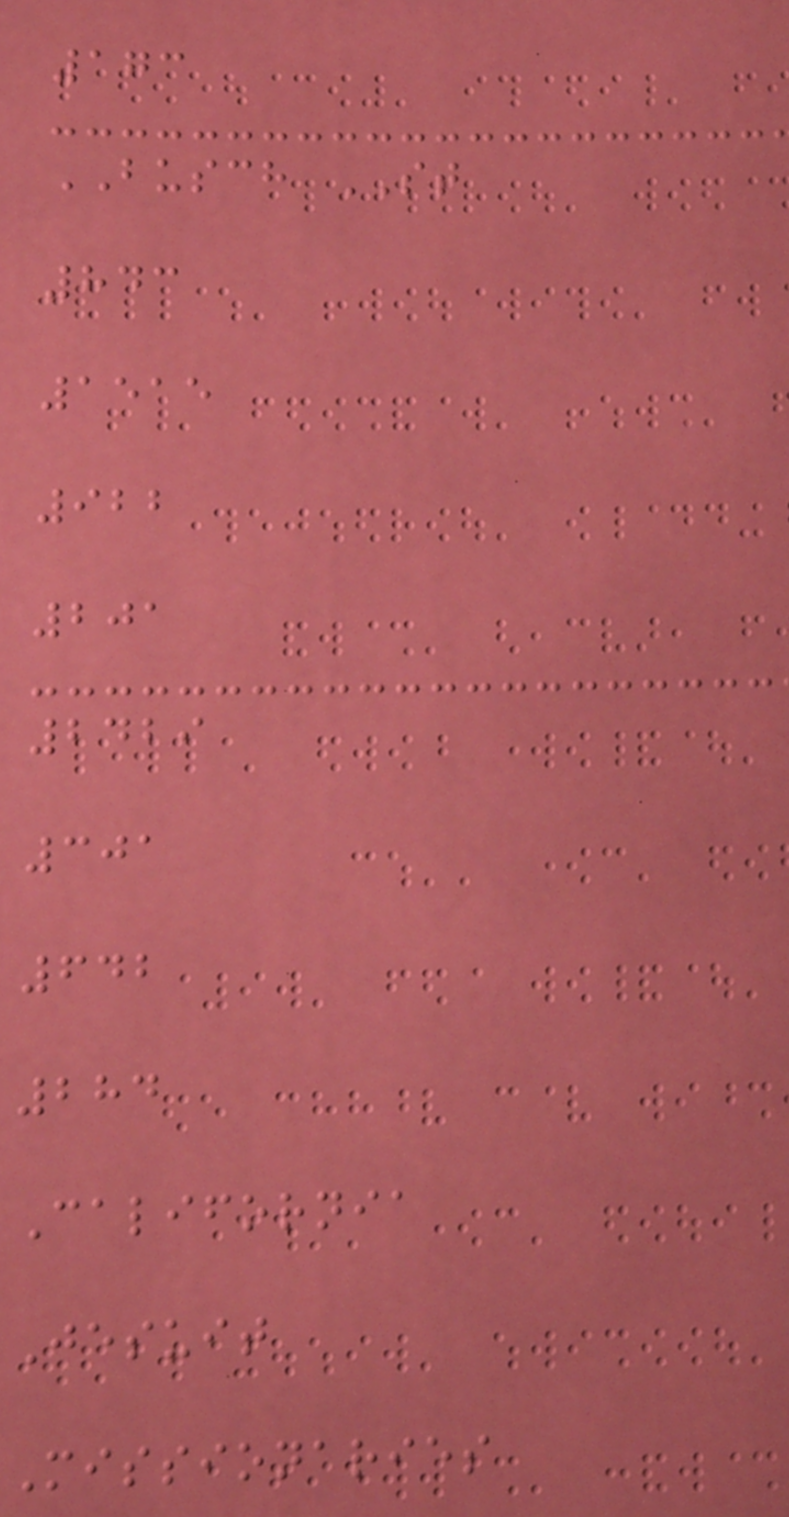173
BUSCH ST
843
1515
922
201
2429
301
642
284
California
Jesuit
Missionaries
